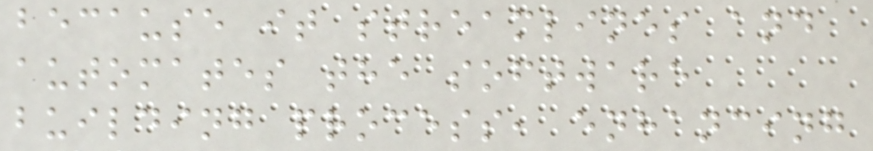because it streamlines and
automates the software
building process, enhancing
